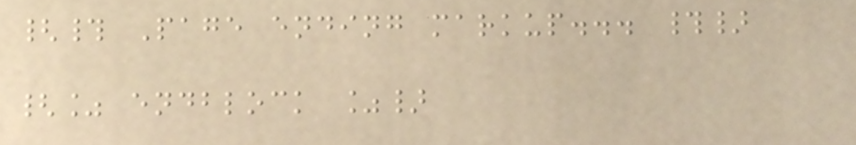{# Page ending markup... #}
{% endblock %}
